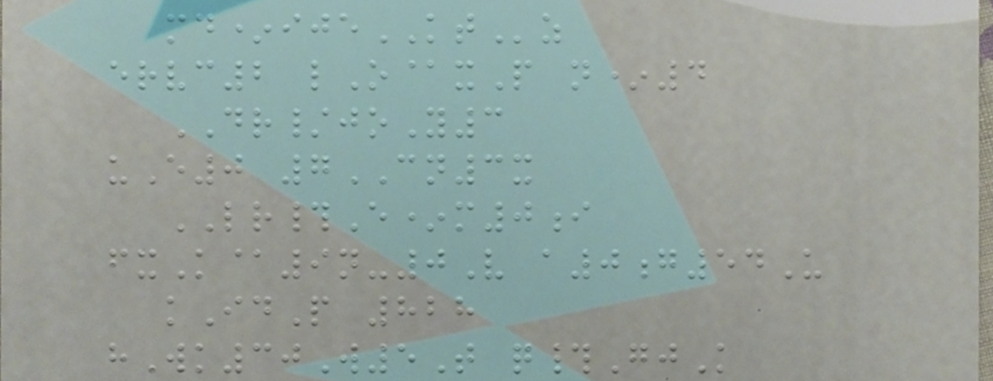md*ijeKTz
ervc2 lO@xP n*4
DR/joY3
uE0 7CN3x
LR#E*m0i
fxK@9n-0V a0g54U
kIdP 828
hWk30W5T q#GjK
